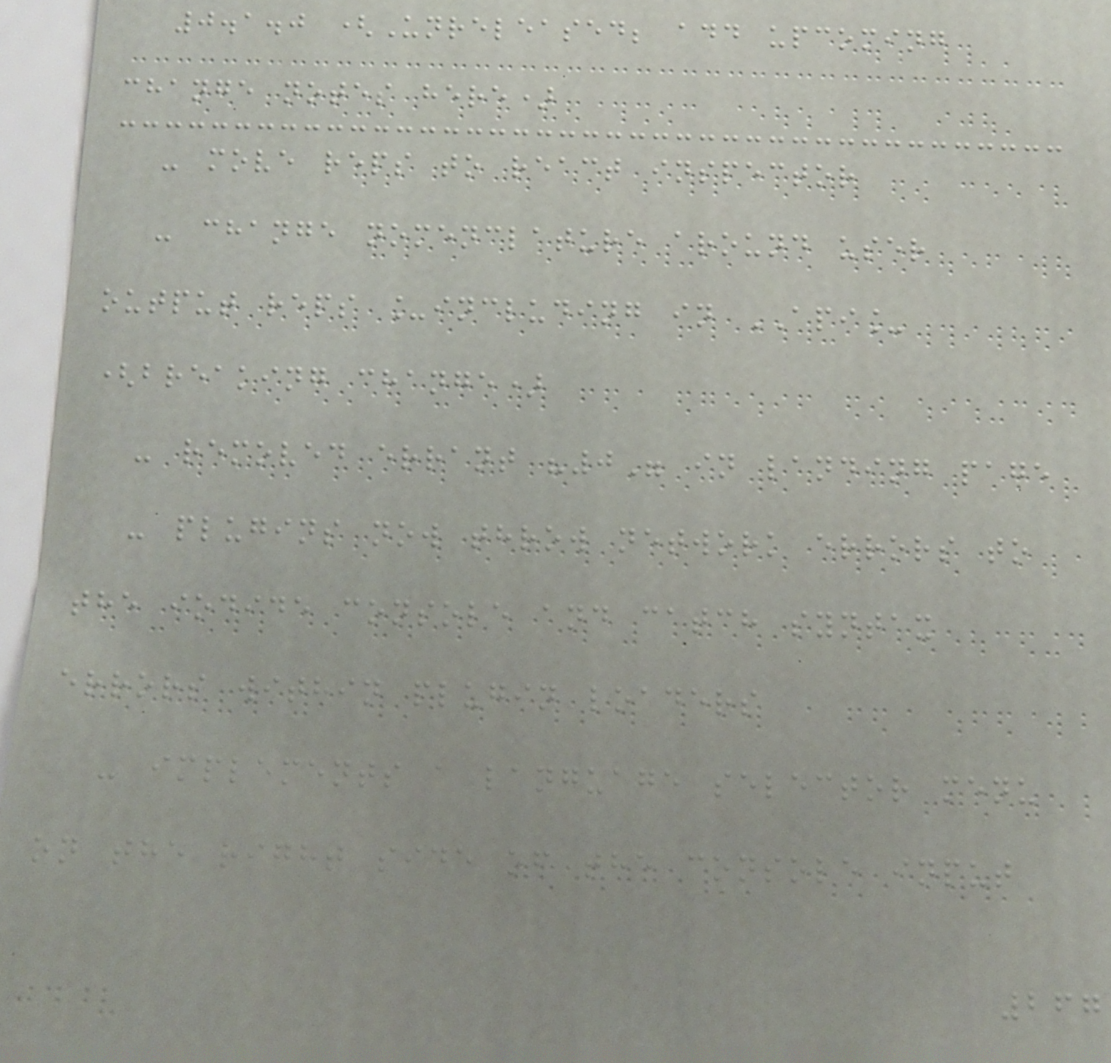0.1.0 (Unreleased; add upcoming
change notes here)
- move reps to react inspector
- change nomenclature around user
output reps _including in API_
(breaking change)
- removed errant "0" in landing page
- plugins now throw network errors to
the iodide console and catch syntax
errors within plugin loaders
- implements a language selector menu
on the right side of the console input
267
